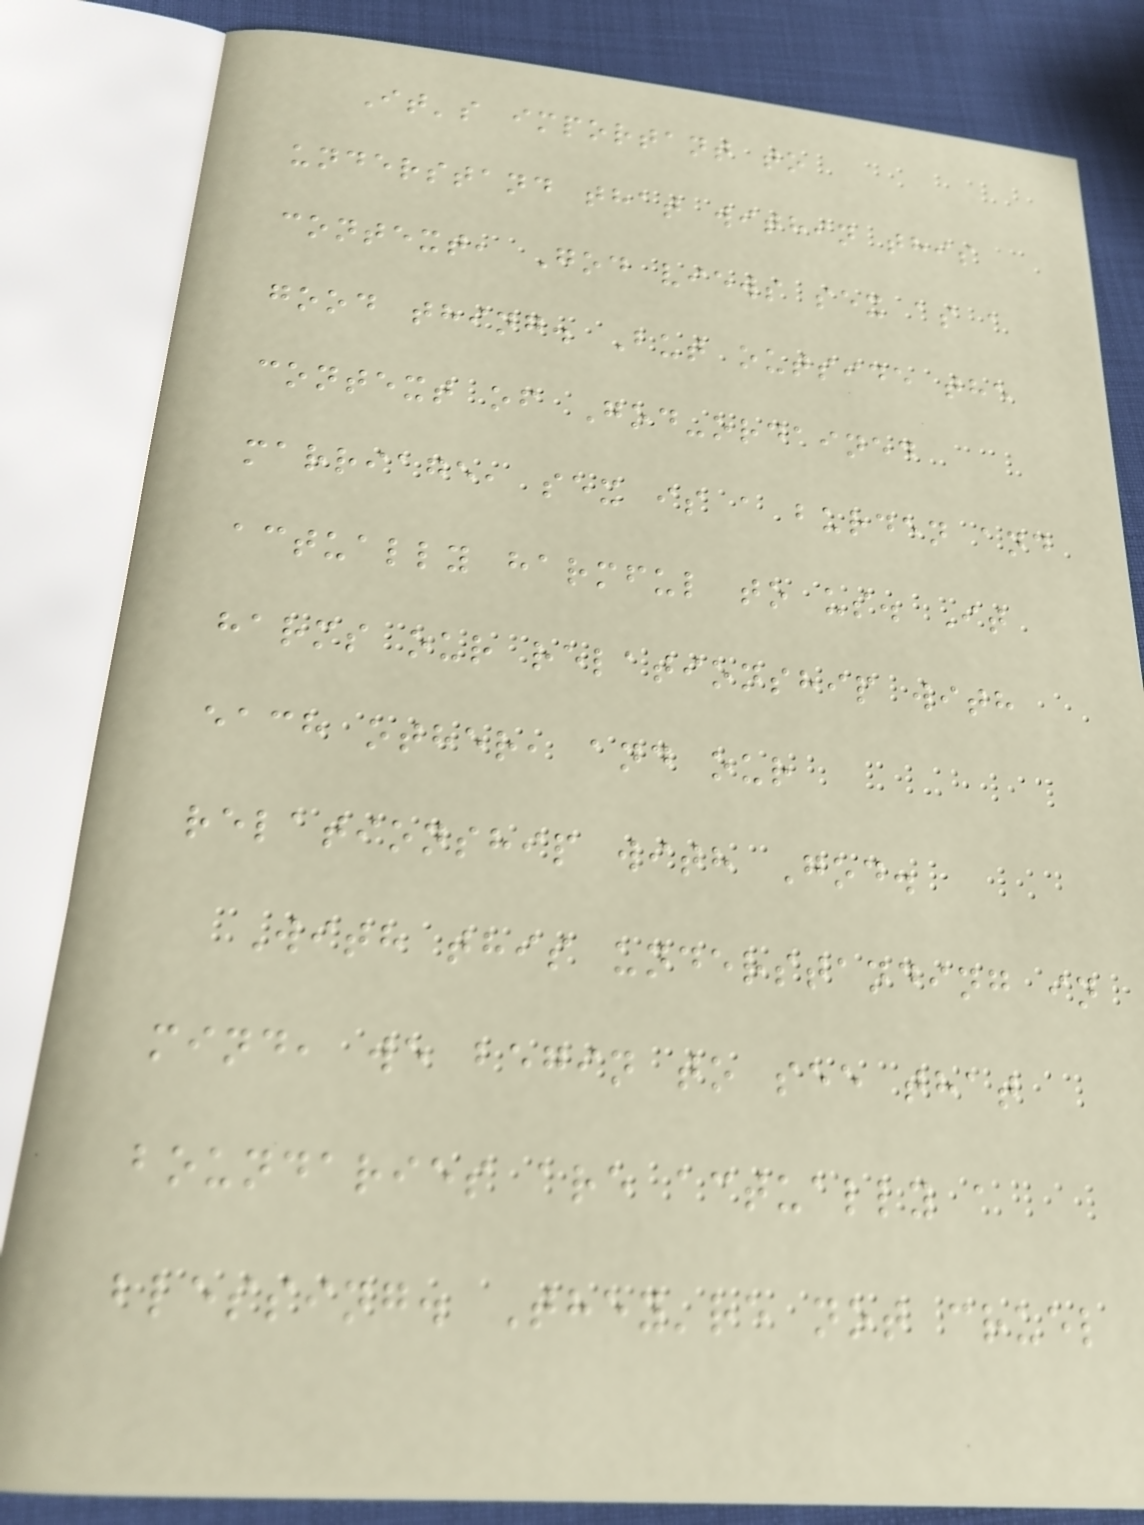It's important to
understand that within this
context, God views sex as a
good thing. But outside the
context of God-ordained
marriage, sex is a burden and
actually harmful to us. It
harms our relationship with
each other, and our
relationship with God.
With this understanding in
mind, we begin to see that
boundaries are actually a
blessing. They're not cruel
